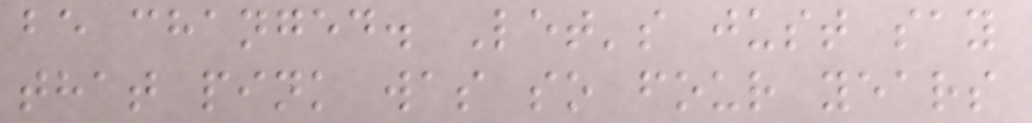be changed. Let's just say
that pink was so four years
